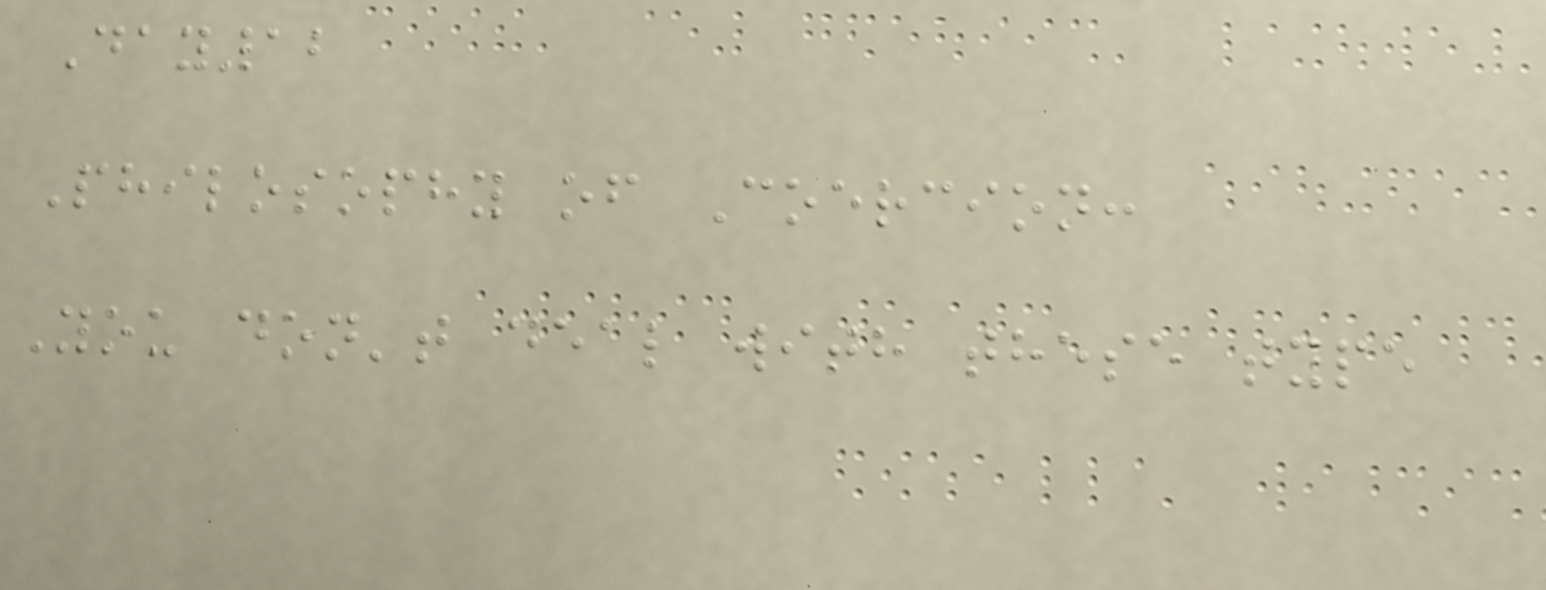Day12
Philosophy of Coercion:
You don't deal with these type
